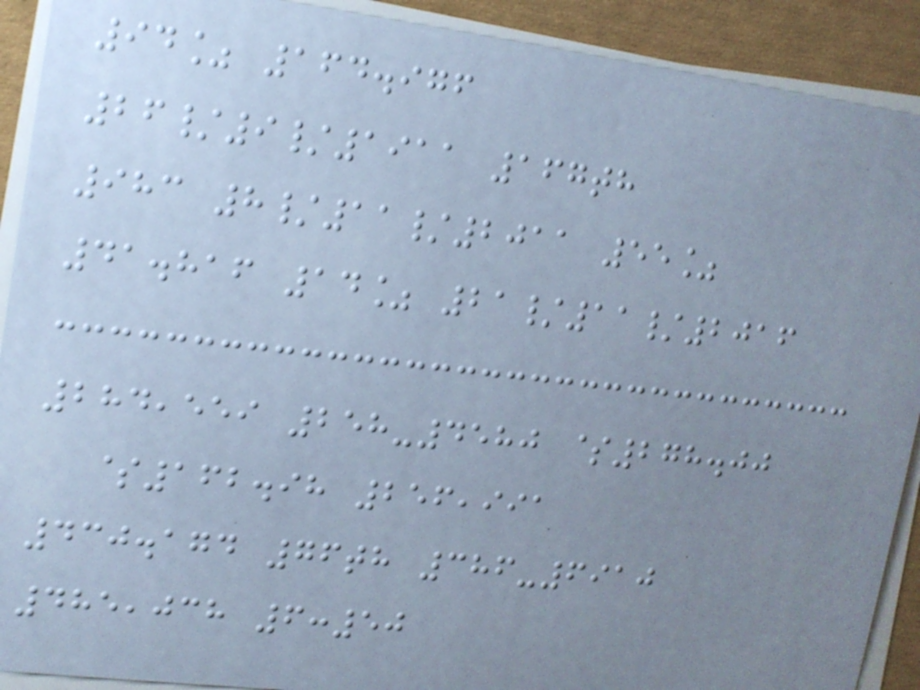94% 164.976
26/9/1911 167th
983 8/11/2011 55%
41.816 14% 21/11/2016
284,559 258-4580 $278.00
$162.98 256,991
430.174 76th 386-6910
485,038 6:50
